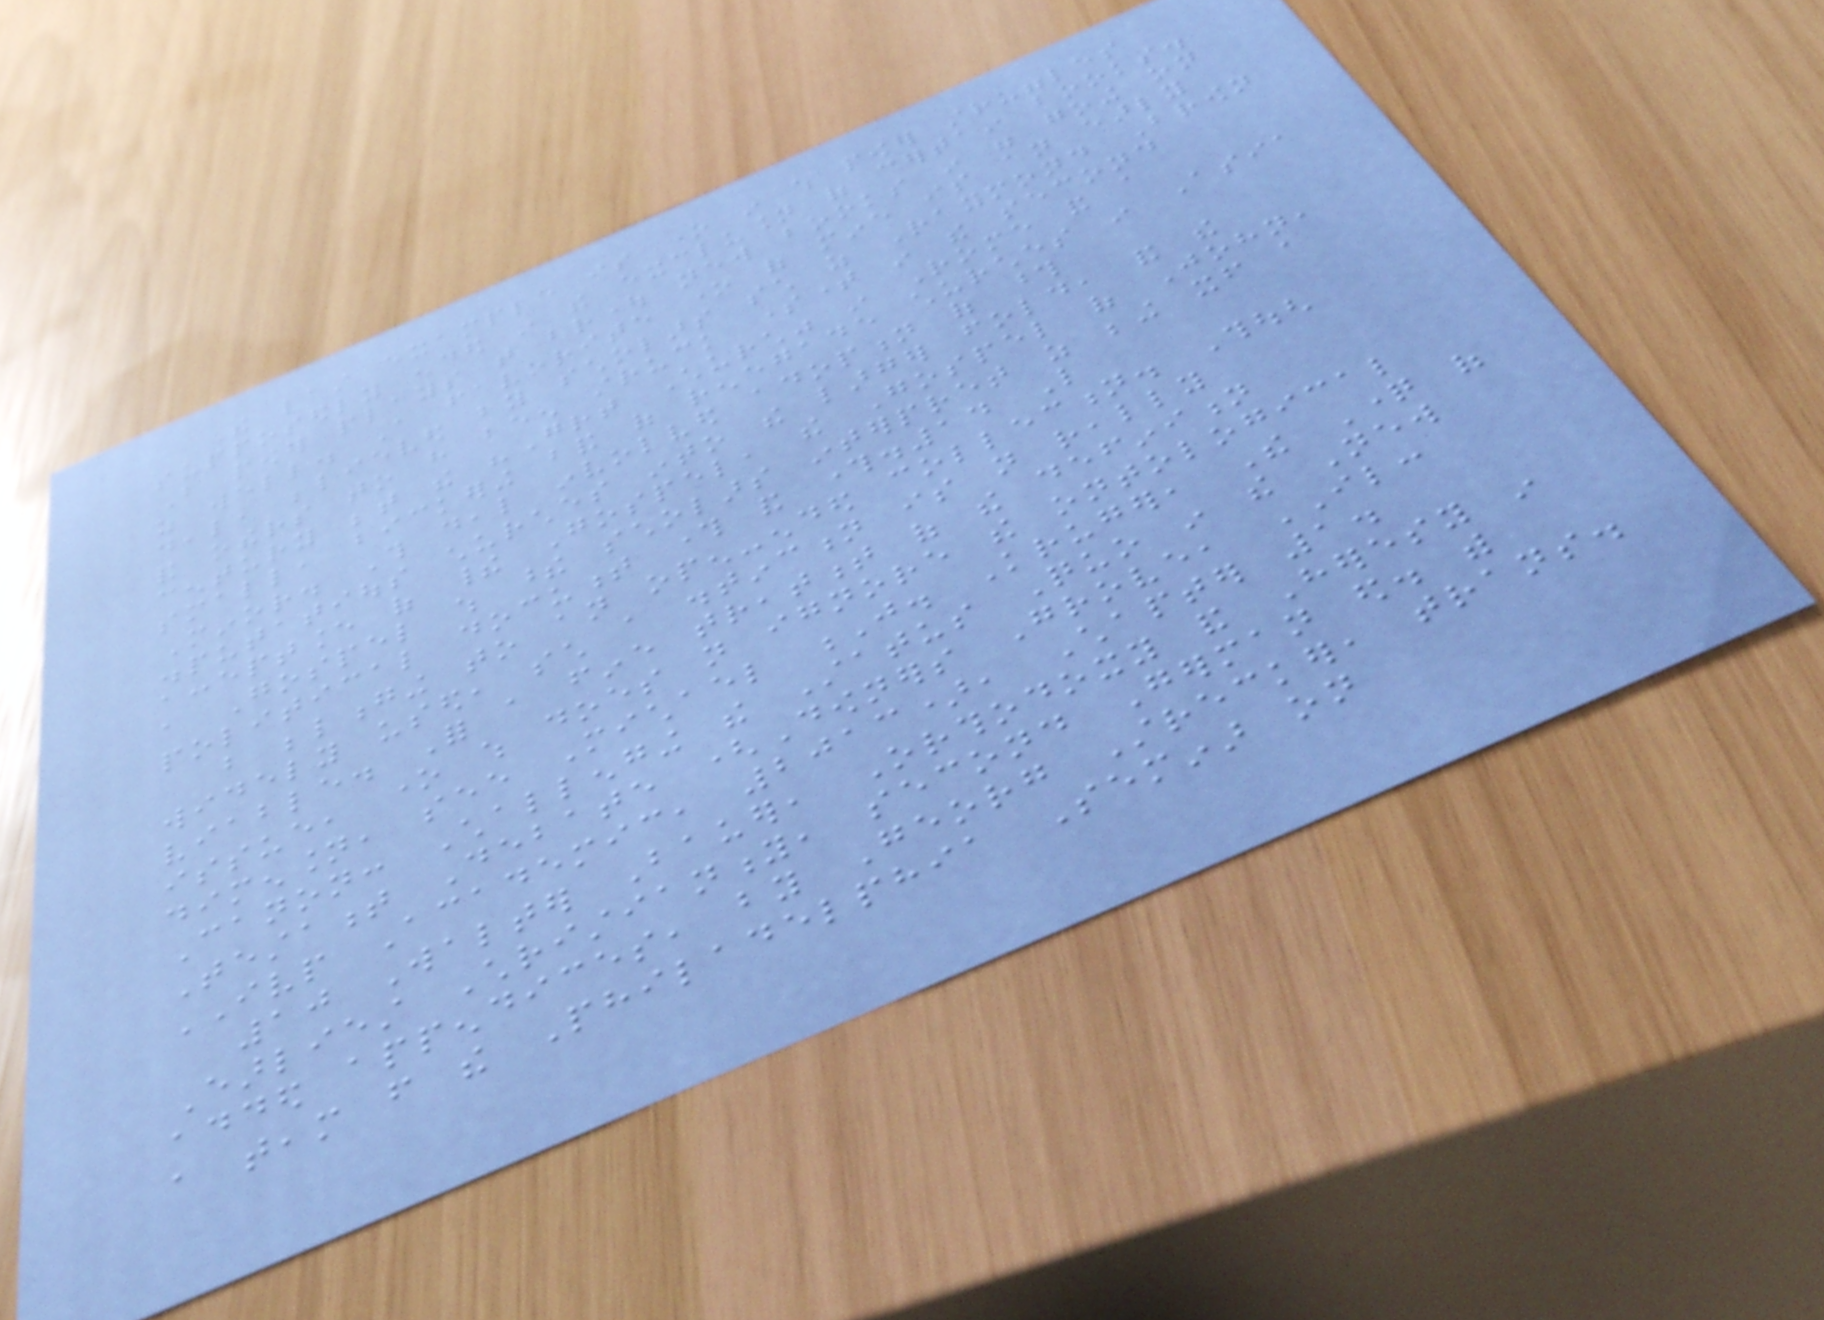The last example is one in which power struggles
supposedly ended in the exclusion of certain books.
But power plays that brought new books in were going on
as well. A favorite one of mine is an early
deal, believed by scholars such as Raymond Brown
and others to have been struck sometime in the second
century between the "Great Church" in Rome and a
small, bickering band of renegade churches in Asia
Minor. This deal involved adoption of those
disputatious churches into the larger fold, and the
acceptance of their Gospel, the Gospel of John,
a Gospel which these scholars interpret as being itself a
political document through and through.14 Like
but belonging to an open-ended collection. Though
widely used, such a distinction is not really
viable. For a fine treatment of the definition
issue, one which does not ignore the ontological
dimension, see Michael J. Kruger, The Question of
Canon: Challenging the Status Quo in the New
Testament Debate (Downers Grove, IL:
IVP Academic, 2013), Chapter 1.
10 Walter Bauer, Orthodoxy and Heresy in
Earliest Christianity, second German ed. with
added appendices, by Georg Strecker, trans.
a team from the Philadelphia Seminar on
